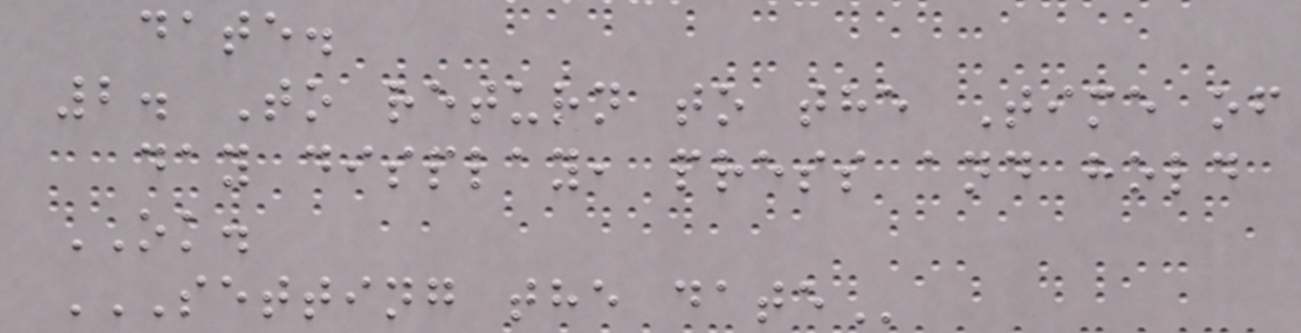date.
2. To return to the Time of
day display, press and hold
OK.
SETTING THE DATE
